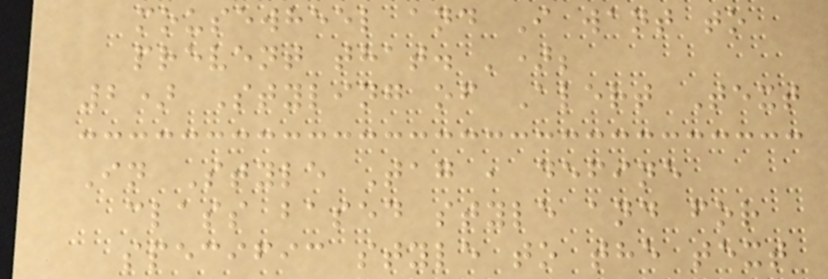mousewheel and I want to
prevent that. ');
2) Styling of Alert Text
In Style Tag , define
class based style and for
specific style to the text
